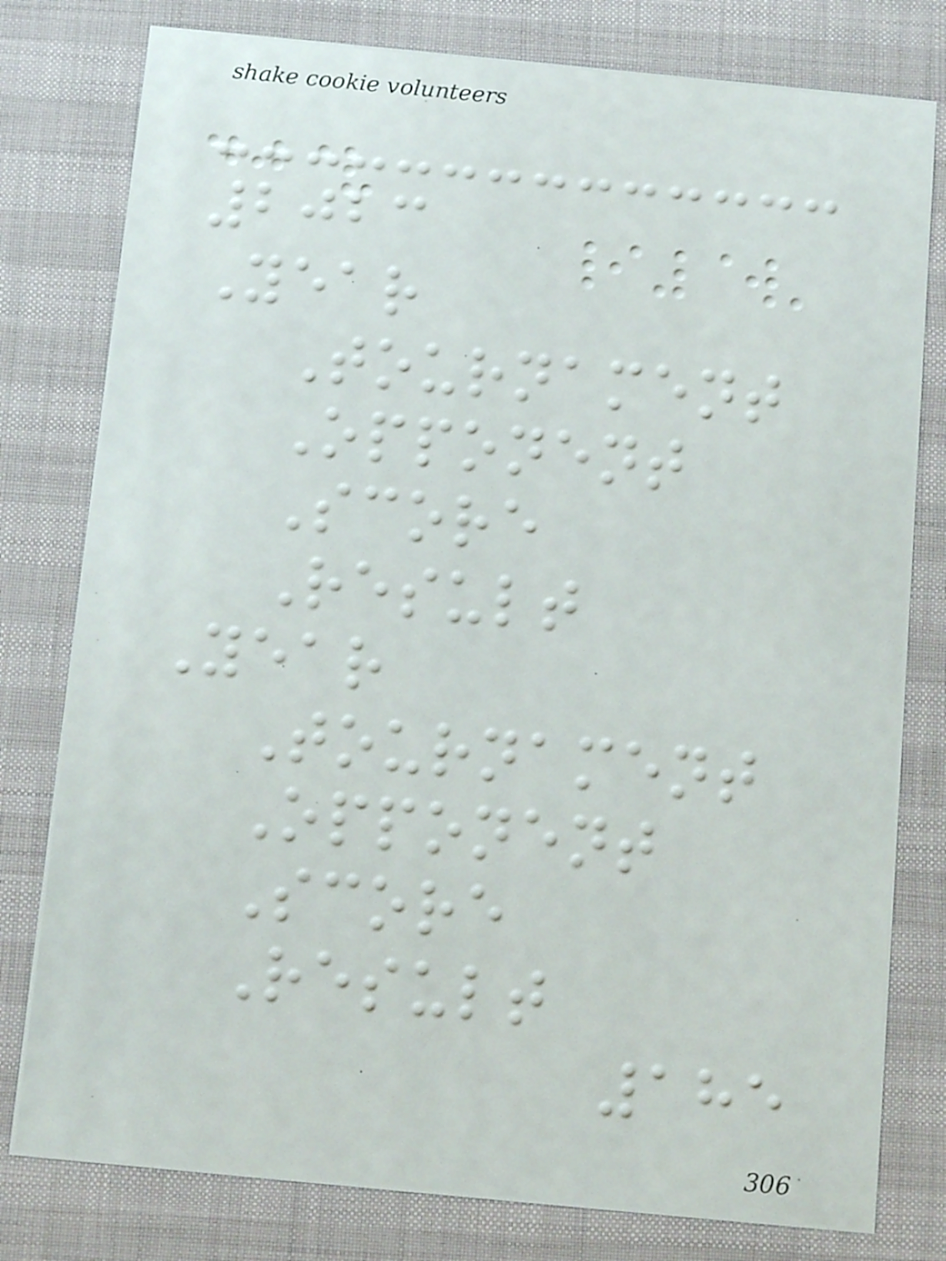2023
Year
Tournament
Opponent
Score
Result
Year
Tournament
Opponent
Score
Result
185
